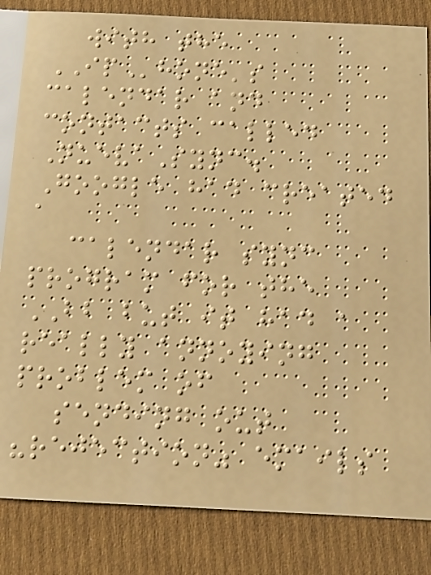with the
IPhone's
calendar and
contacts called
NuevaSync.
Google had created
a
calendar sync
program for the
BB but it had a
really annoying
problem of
sending out
"rejection" emails
